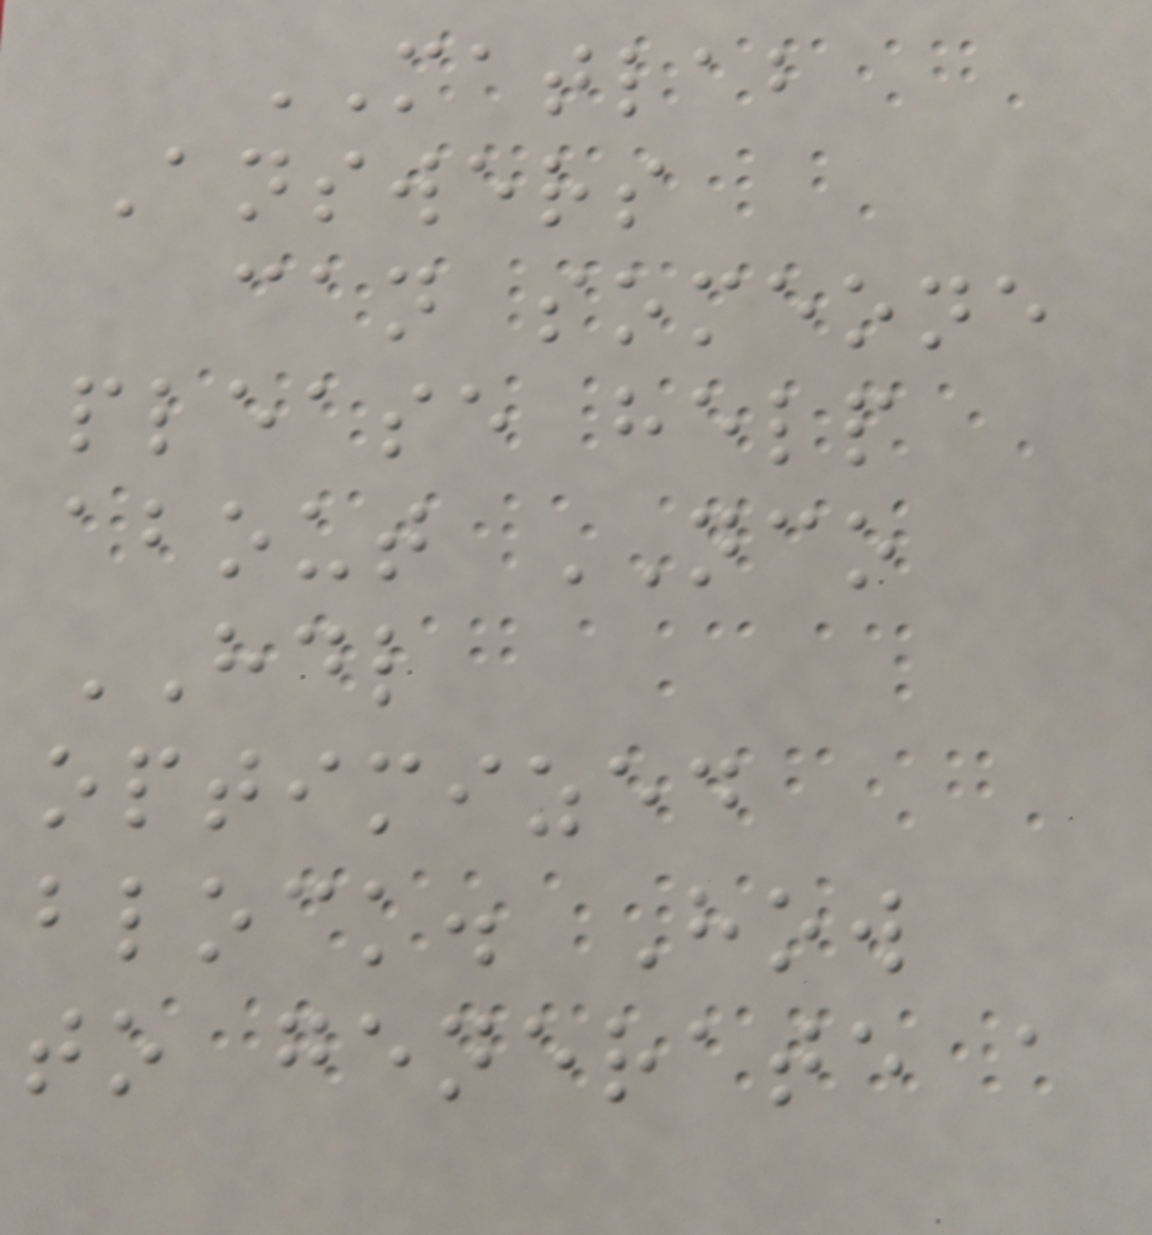MATLAB
Answers
can someone
please help
about NCO
HDL
optimized
block. How
to generate a
